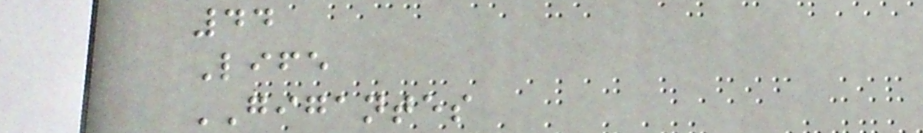44
Life
GIGANTES
